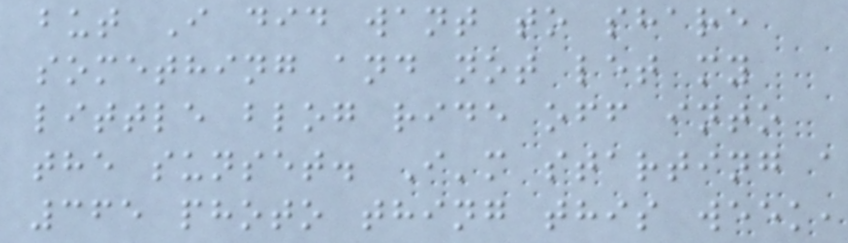but I did want to share
something and not let my
little blog ride off into
the sunset. I'm starting a
365 photo thing this week,
